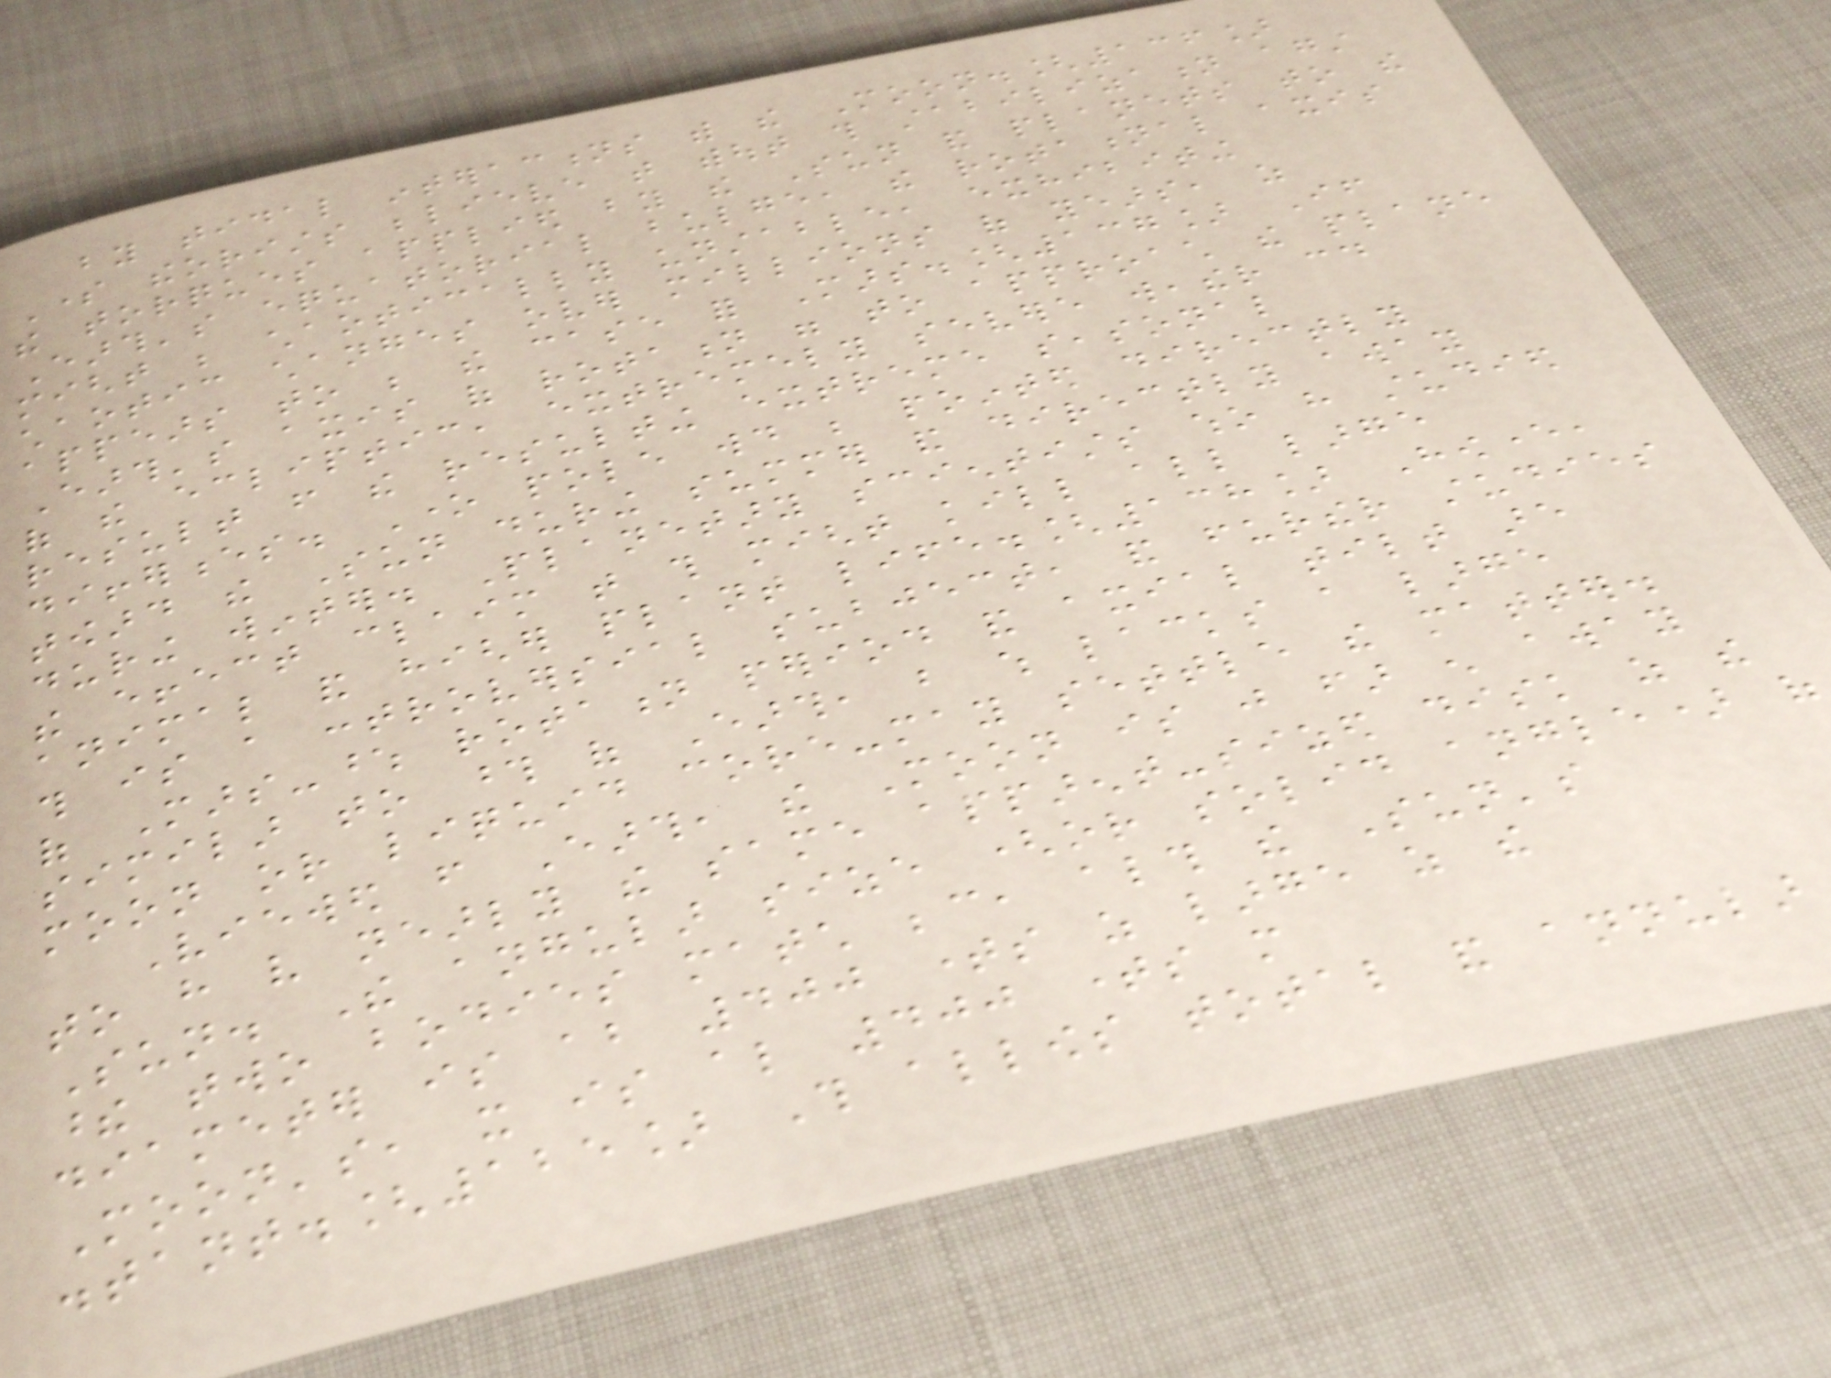by tidal interactions with the Moon.[136]
Some theorists believe that without this stabilization against
the torques applied by the Sun and planets to the
Earth's equatorial bulge, the rotational axis
might be chaotically unstable, exhibiting
chaotic changes over millions of years, as
appears to be the case for Mars.[137] If
Earth's axis of rotation were to approach the plane
of the ecliptic, extremely severe weather could
result from the resulting extreme seasonal
differences. One pole would be pointed directly
toward the Sun during summer and directly away
during winter. Planetary scientists who have studied
the effect claim that this might kill all large
animal and higher plant life.[138] However,
this is a controversial subject, and further studies
of Mars-whose rotation period and axial tilt are
similar to those of Earth, but which lacks a large
moon or liquid core-may settle the matter.
Viewed from Earth, the Moon is just far enough away
to have very nearly the same apparent-sized disk as the
Sun. The angular size (or solid angle) of
these two bodies match because, although the Sun's
diameter is about 400 times as large as the
Moon's, it is also 400 times more
distant.[125] This allows total and annular
